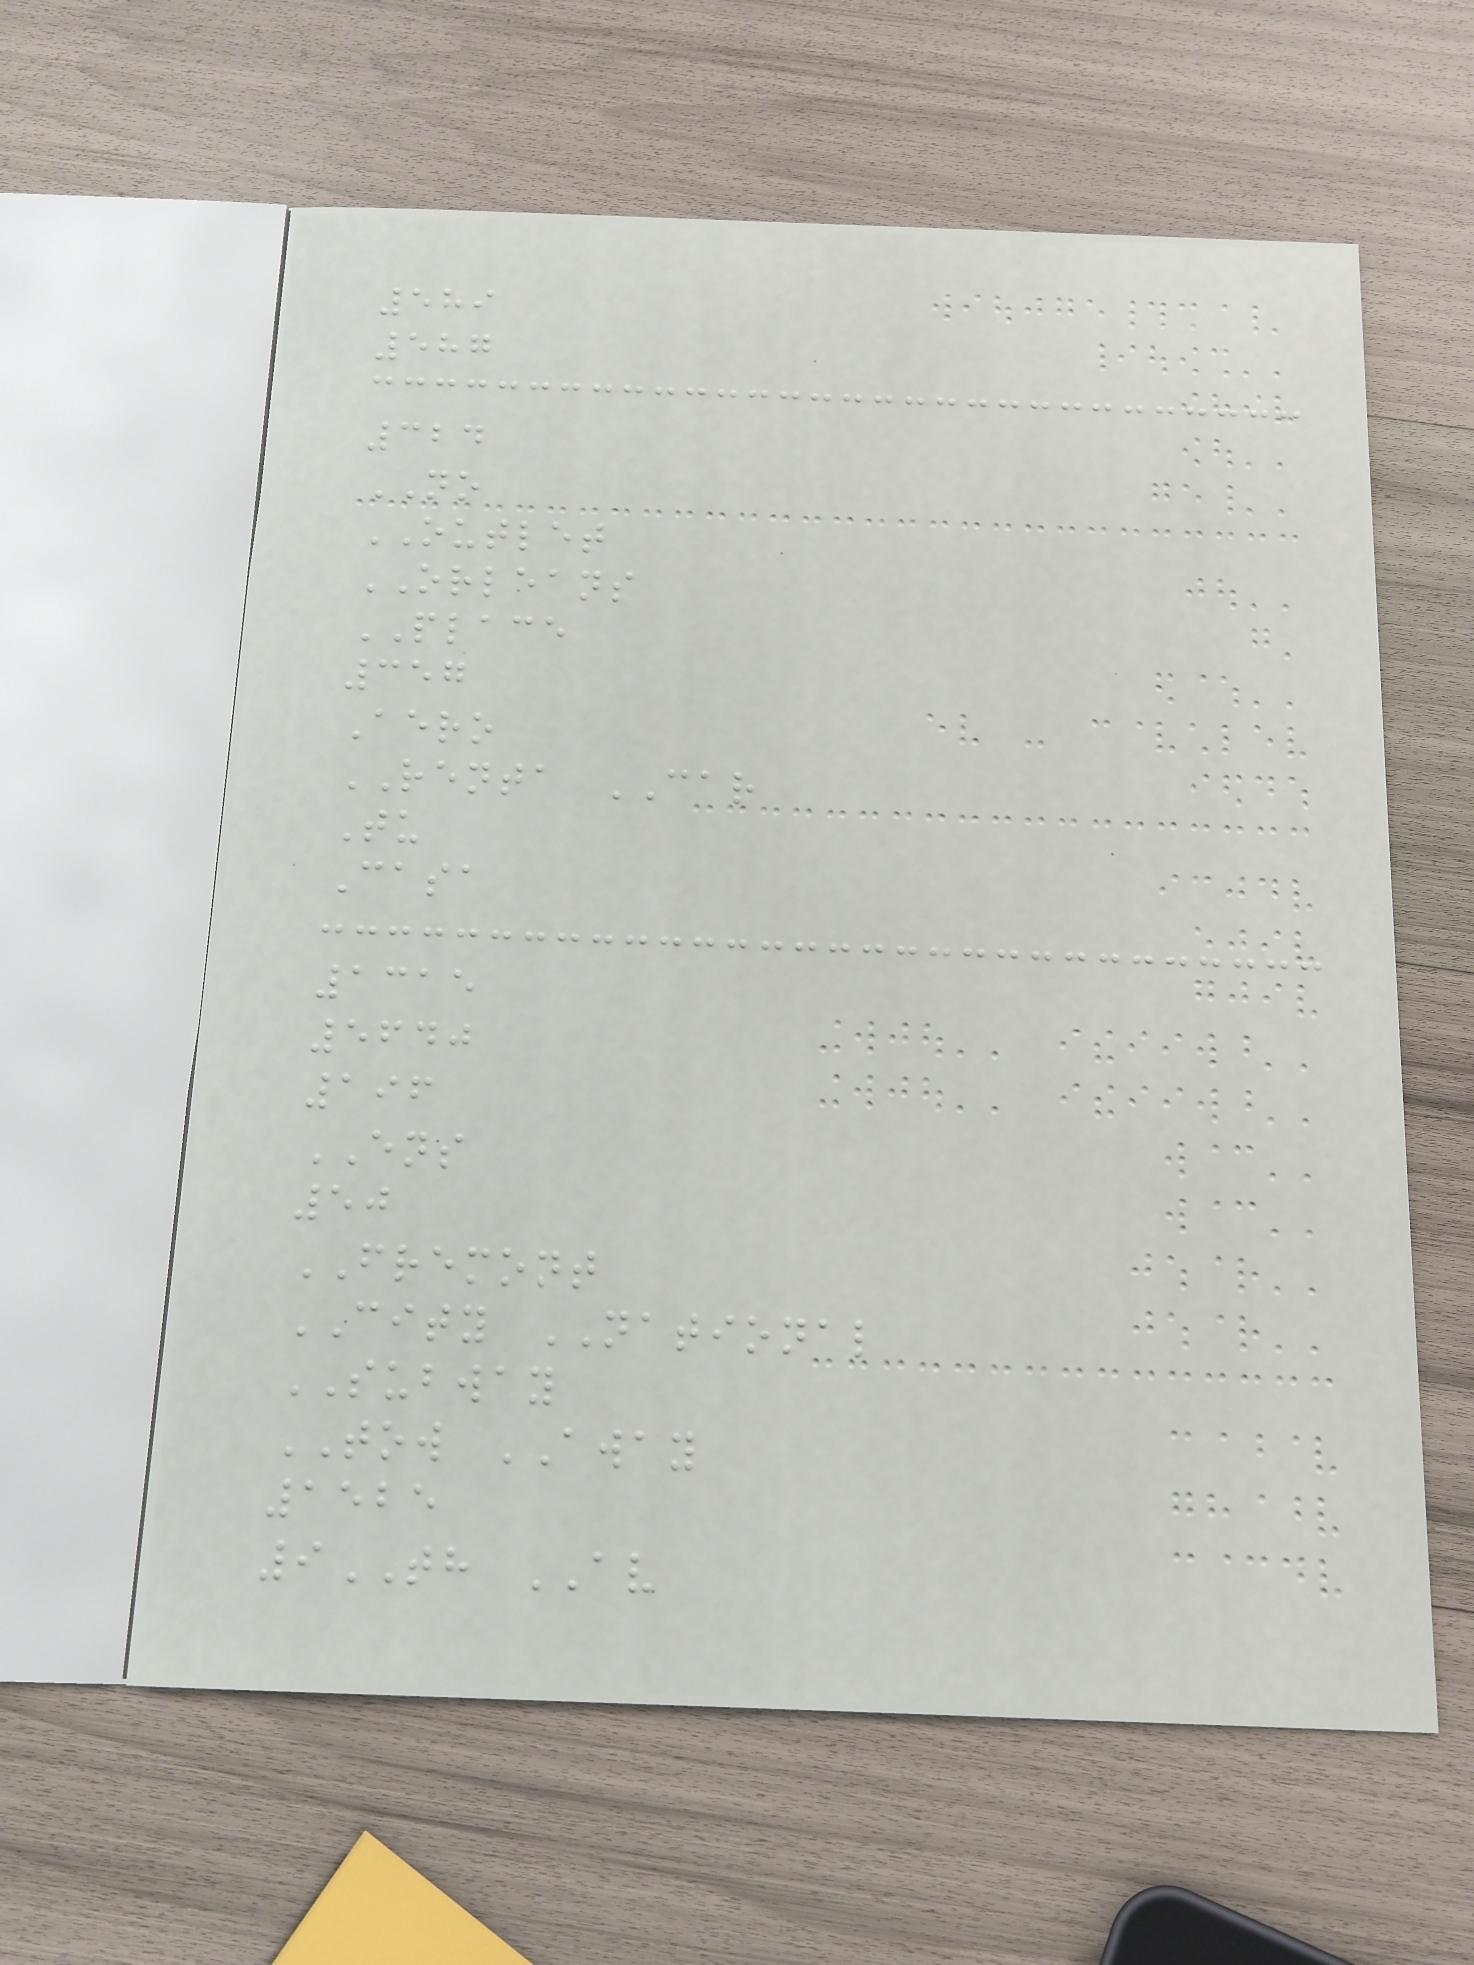589
587
324
NO
OUTLET
ORLEANS
PLACE
357
Aero
RENTA CAR
Tu
Casa
1315
5640
196
ENS
50
FREMONT
CITY NATIONAL
SUBWAY
TOW AWAY
1525
9TH AV
